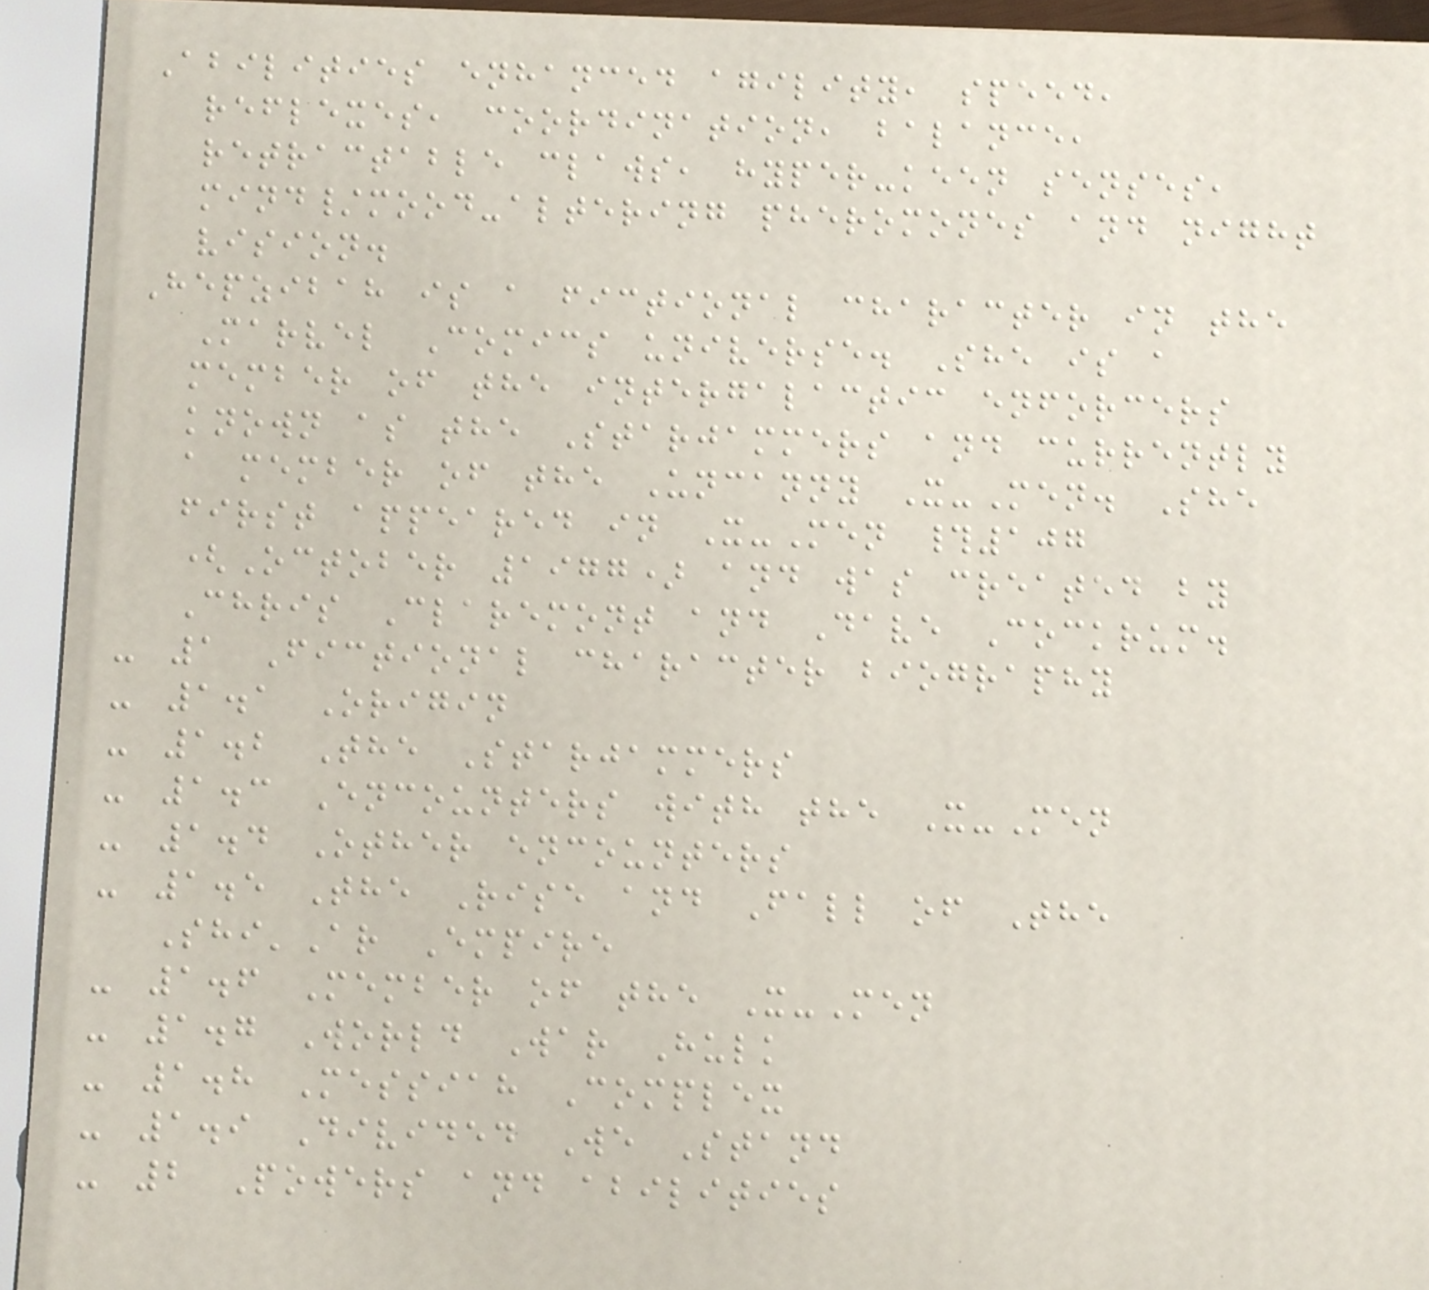Abilities enhanced agility, speed,
reflexes, coordination, balance,
retractable claws, hyper-keen senses,
mind/mood-altering pheromones and night
vision.
Hepzibah is a fictional character in the
Marvel Comics universe. She is a
member of the intergalactic enforcers
known as the Starjammers and currently
a member of the Uncanny X-Men. She
first appeared in X-Men #107
(October 1977) and was created by
Chris Claremont and Dave Cockrum.
- 1 Fictional character biography
- 1.1 Origin
- 1.2 The Starjammers
- 1.3 Encounters with the X-Men
- 1.4 Other encounters
- 1.5 The Rise and Fall of The
Shi'Ar Empire
- 1.6 Member of the X-Men
- 1.7 World War Hulk
- 1.8 Messiah Complex
- 1.9 Divided We Stand
- 2 Powers and abilities
